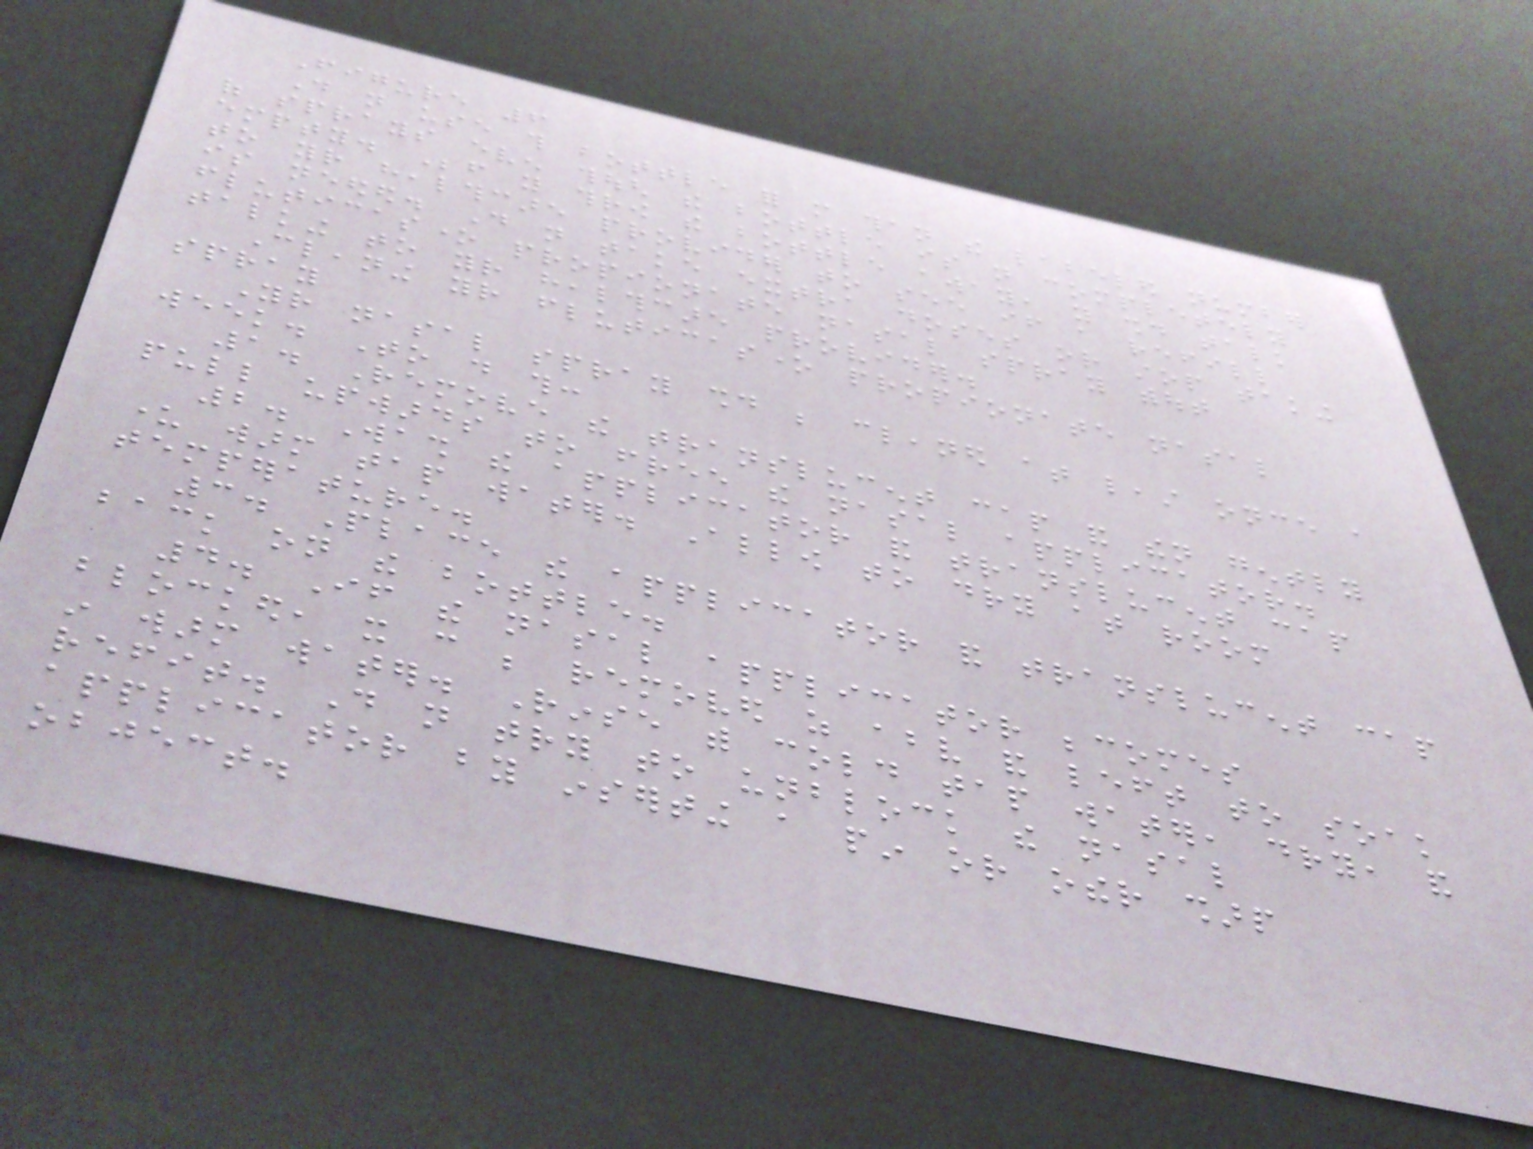Figure 6
Do not use this bottle for more than the labeled number
of sprays even though the bottle is not completely
empty. Before you throw the bottle away, you should talk
to your healthcare provider to see if a refill
is needed. Do not take extra doses or stop taking
fluticasone propionate nasal spray without
talking to your healthcare provider.
Cleaning your fluticasone propionate nasal
spray
Your nasal spray should be cleaned at least once a
week. To do this:
1. Remove the translucent cap and then gently
pull upwards to free the nasal applicator.
2. Wash the applicator and translucent cap
under warm tap water. Allow to dry at room
temperature.
3. Place the applicator and translucent cap
back on the bottle.
4. If the nasal applicator becomes
blocked, it can be removed as above and left to soak
in warm water. Rinse with cold tap water, dry, and
refit. Do not try to unblock the nasal
applicator by inserting a pin or other sharp
object.
